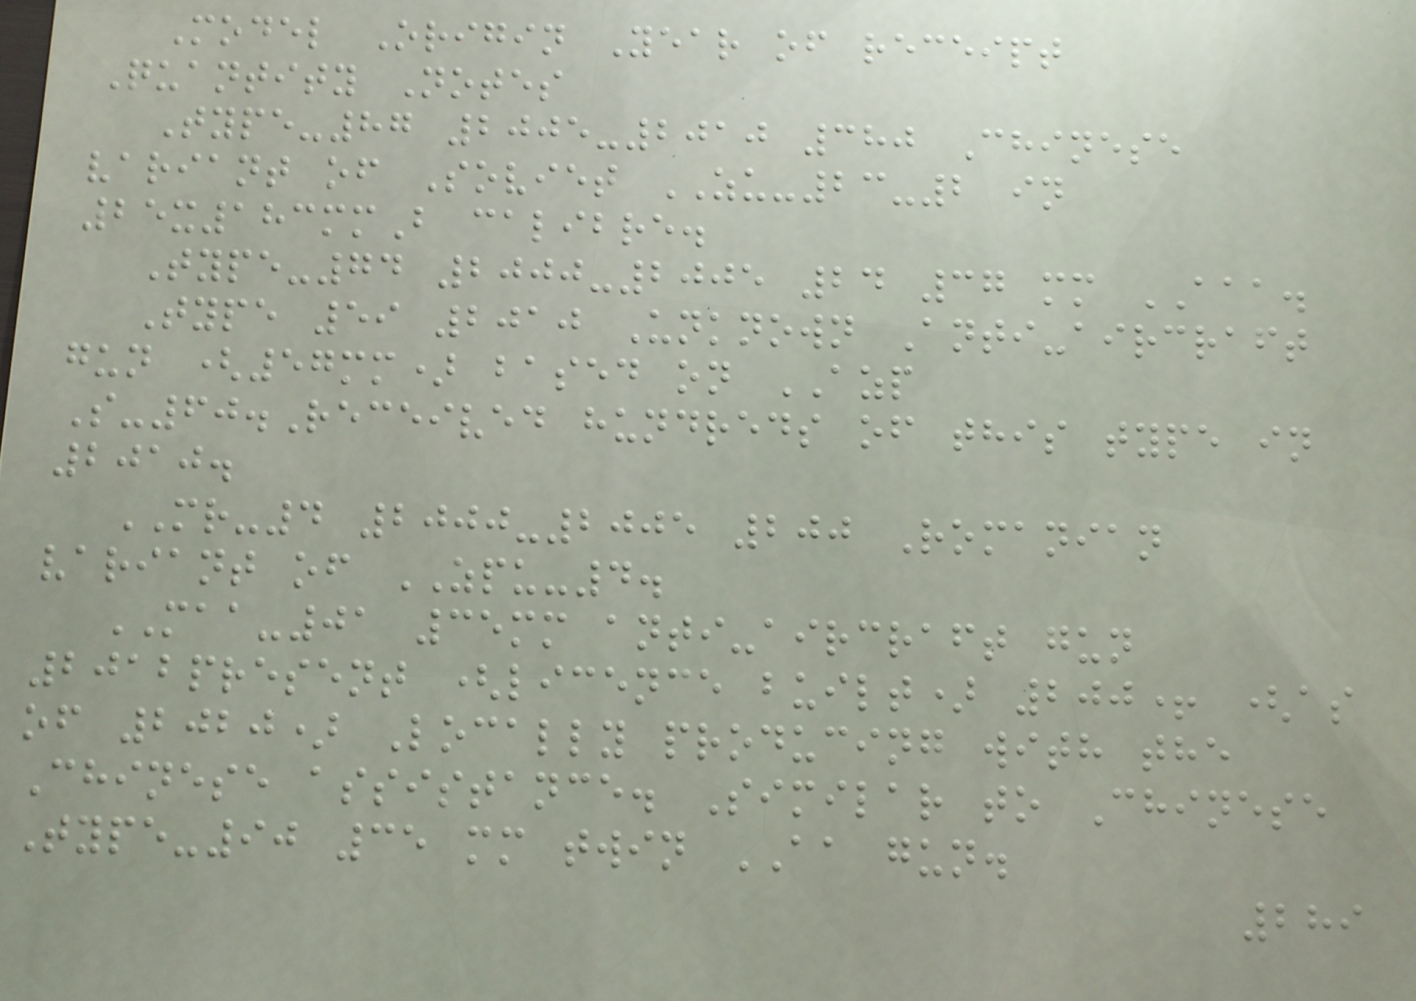Model Origin Year of receipt
Quantity Notes
Type-87 2005-2010 380 Chinese
variant of Soviet ZU-23-2 in
25x183mmB calibre.
Type-74 2000-2005 24 37 mm AAA.
Type 59 2010 Unknown Anti-aircraft
gun (57mm) based on AZP
S-60.Received hundreds of this type in
2010.
MR-4 2000-2005 200 Romanian
variant of ZPU-4.
MAA-01 35mm anti-aircraft gun
2012present (licence built) 200+ (as
of 2020) Locally producing with the
Chinese assistance. Similar to Chinese
Type-90 35 mm twin AA gun.
289
